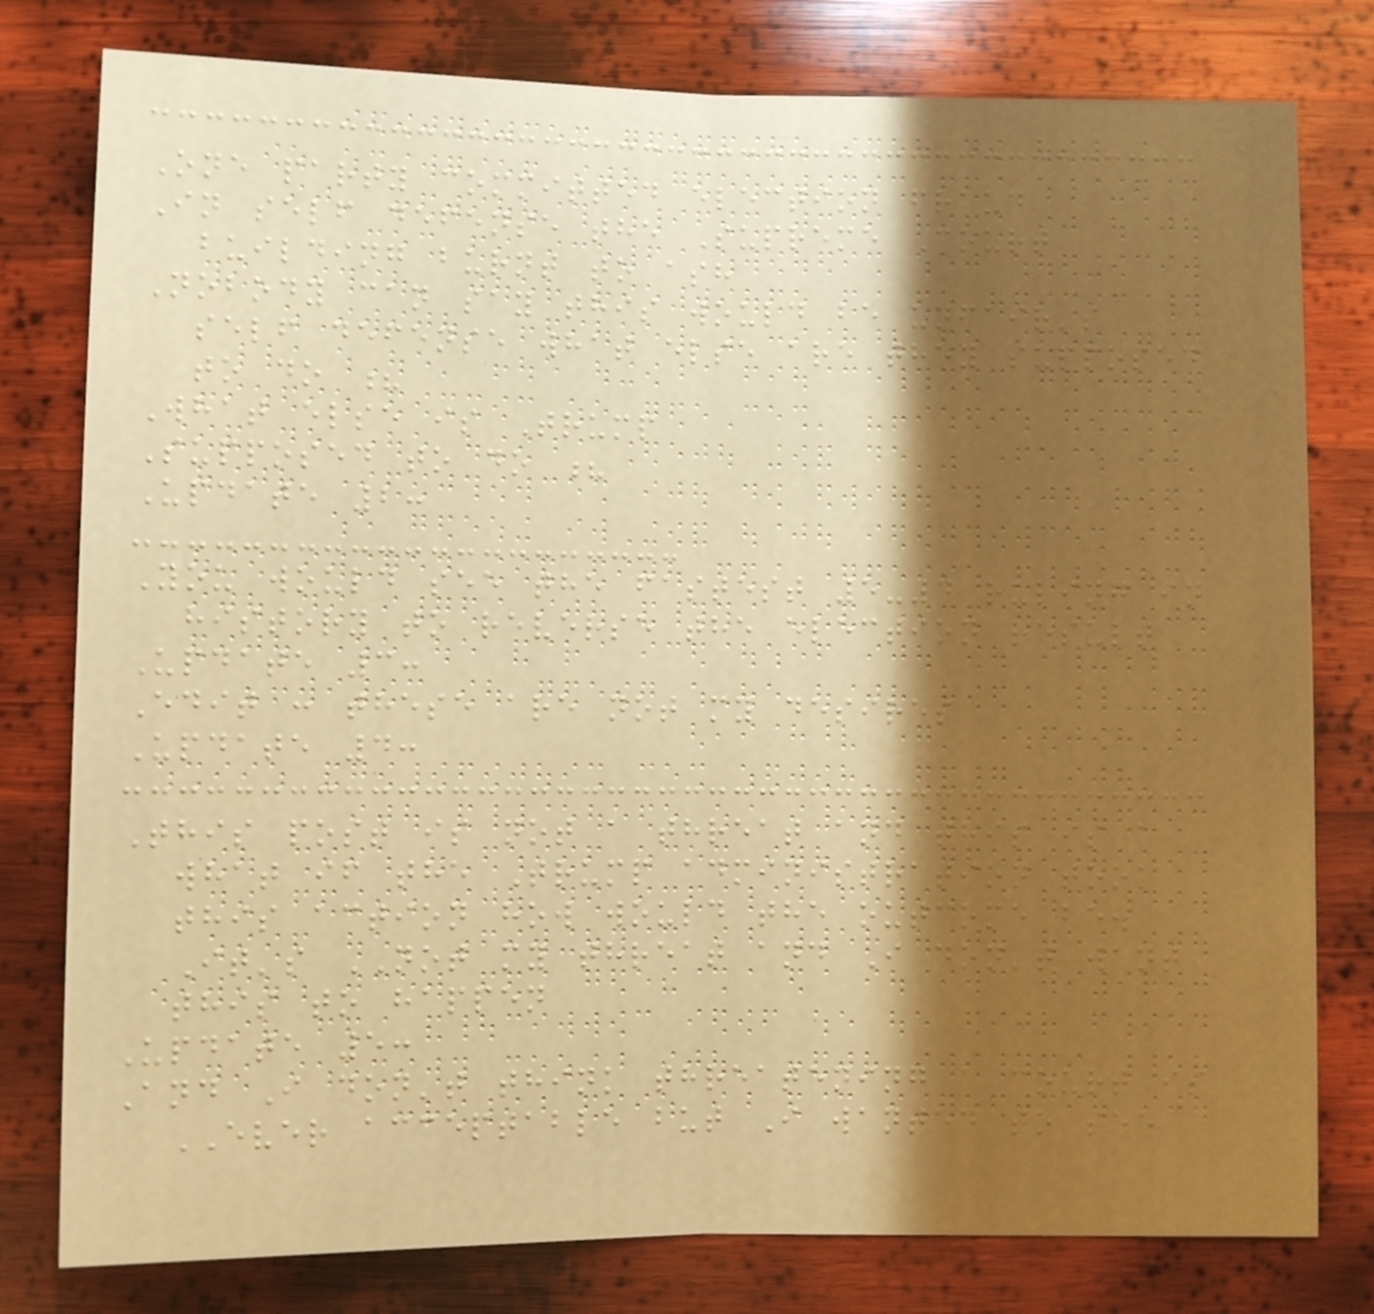One party committed election fraud
In self defense the Supreme Court
building burnt to ash
Nobody can say this would be unfair's
self defense what else are they supposed
to do ?
What else is Trump
Supposed to do ?
Update 2:
You would see the fastest 5-4 ruling in
history to reverse the election result
Update 3:
Edit : these are not my desires
Update 4:
This post is not a threat and this is a
what if the Trump administration took
this action how would the outcome be.
It's NOT my threat and I don't want
this to happen
Update 5:
And I don't think threatening a court is
EVER acceptable but I wanted to see
